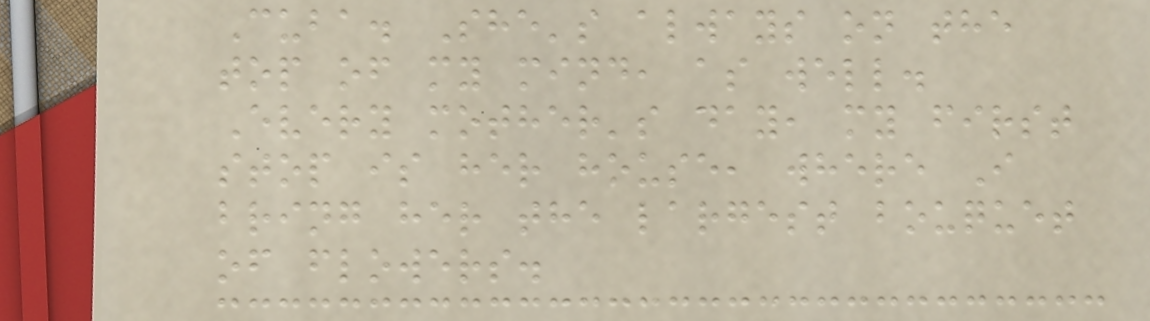Cuba. She's always on the
top of my mind, as well.
Every mother's day, my first
stop is her house, where I
bring her the largest bouquet
of flowers.
